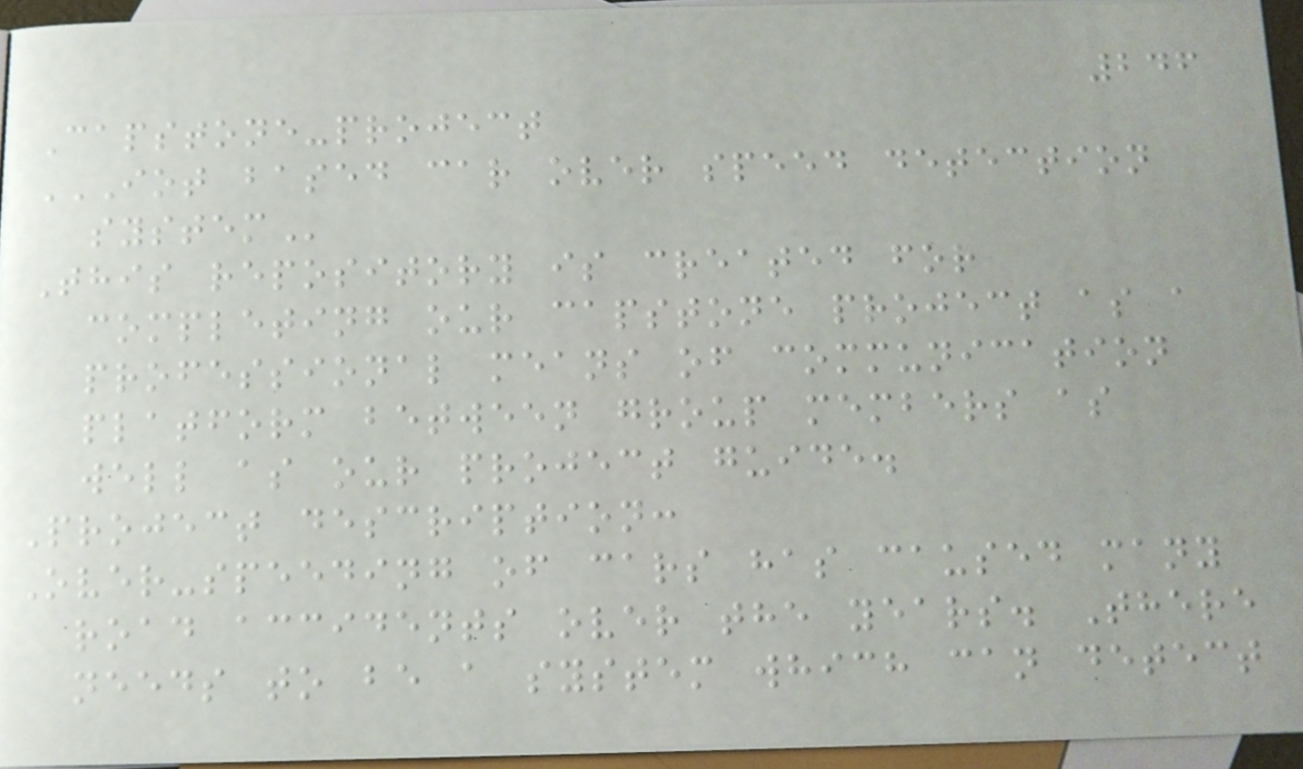246
Capstone-project
IOT BASED CAR OVER SPEED DETECTION
SYSTEM
This repository is created for
completing our capstone project as a
professional means of communication
platform between group members as
well as our project guide.
Project description:
Over-speeding of cars has caused many
road accidents over the years. There
needs to be a system which can detect
